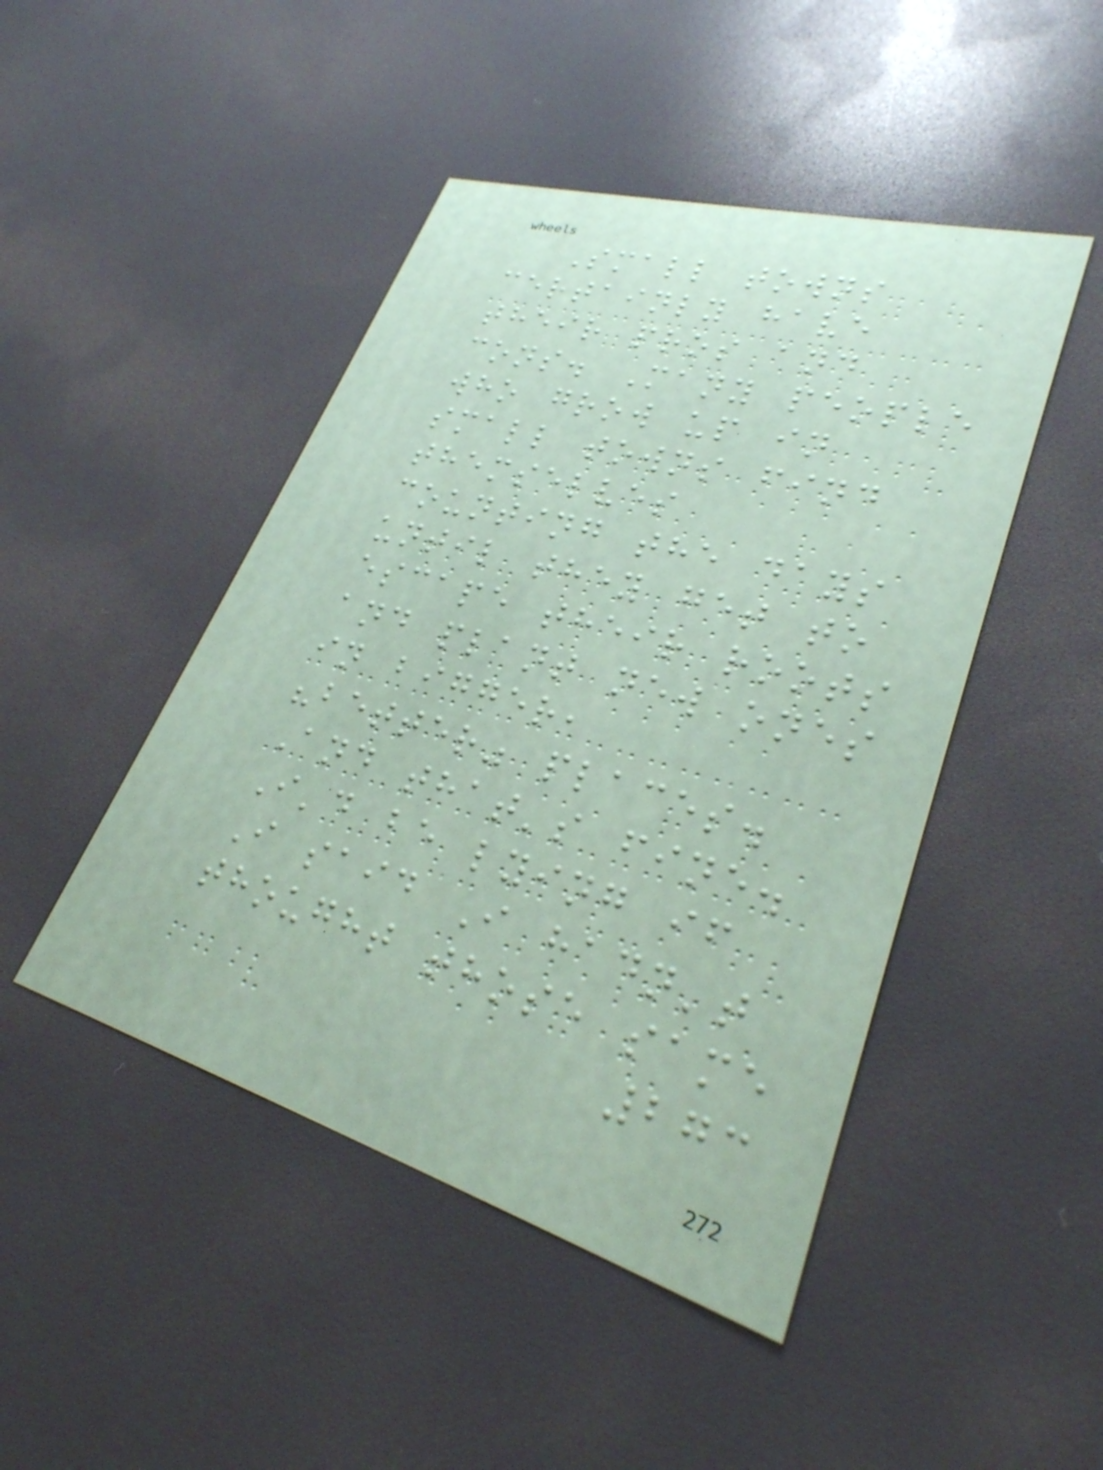Small towns
certainly have
their pros and
cons. Many people
who grow up in
small towns find
themselves
counting the days
until they get to
escape their roots
and plant new ones
in bigger,
"better" places.
And that's fine.
I'd be lying if
I said I hadn't
thought those same
273
